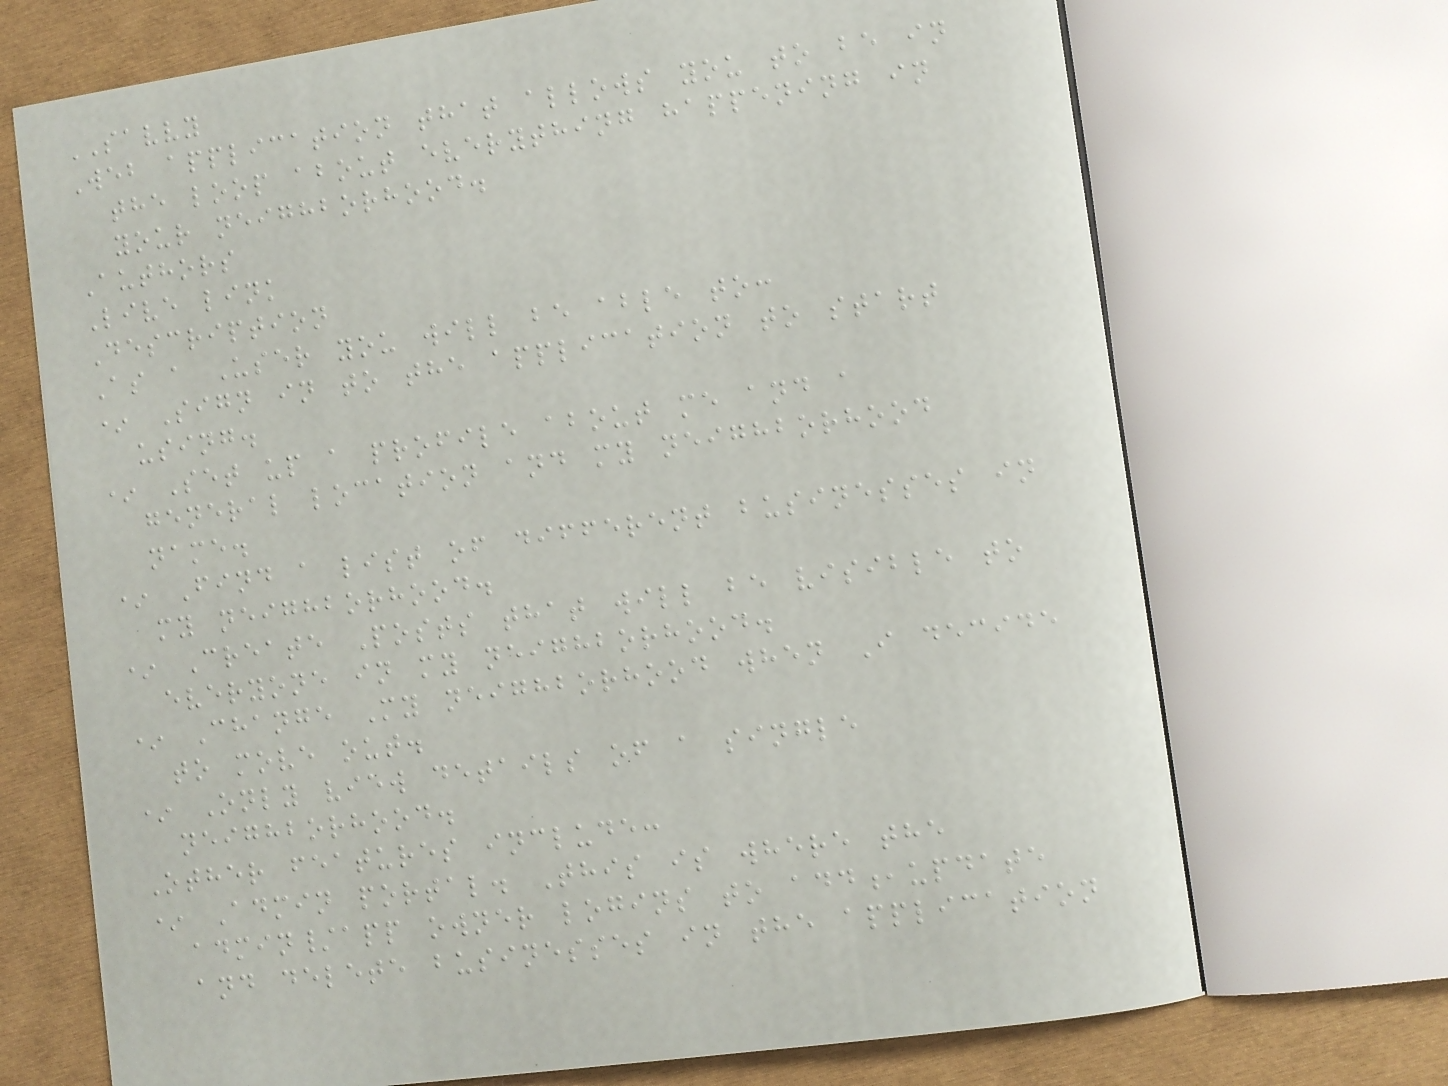SAVVY
Web application that allows you to be in
the loop about everything happening in
your neighborhood.
Authors
Live link
Description
As a User you will be able to:
* Sign in to the application to start
using.
* Set up a profile about me and a
general location and my neighborhood
name.
* Find a list of different businesses in
my neighborhood.
* Create Posts that will be visible to
everyone in my neighborhood.
* Change My neighborhood when I decide
to move out.
* Only view details of a single
neighborhood.
Other features include:
* Admin portal. This is where the
admin/app owner logins to add,update
and delete businesses in the application
